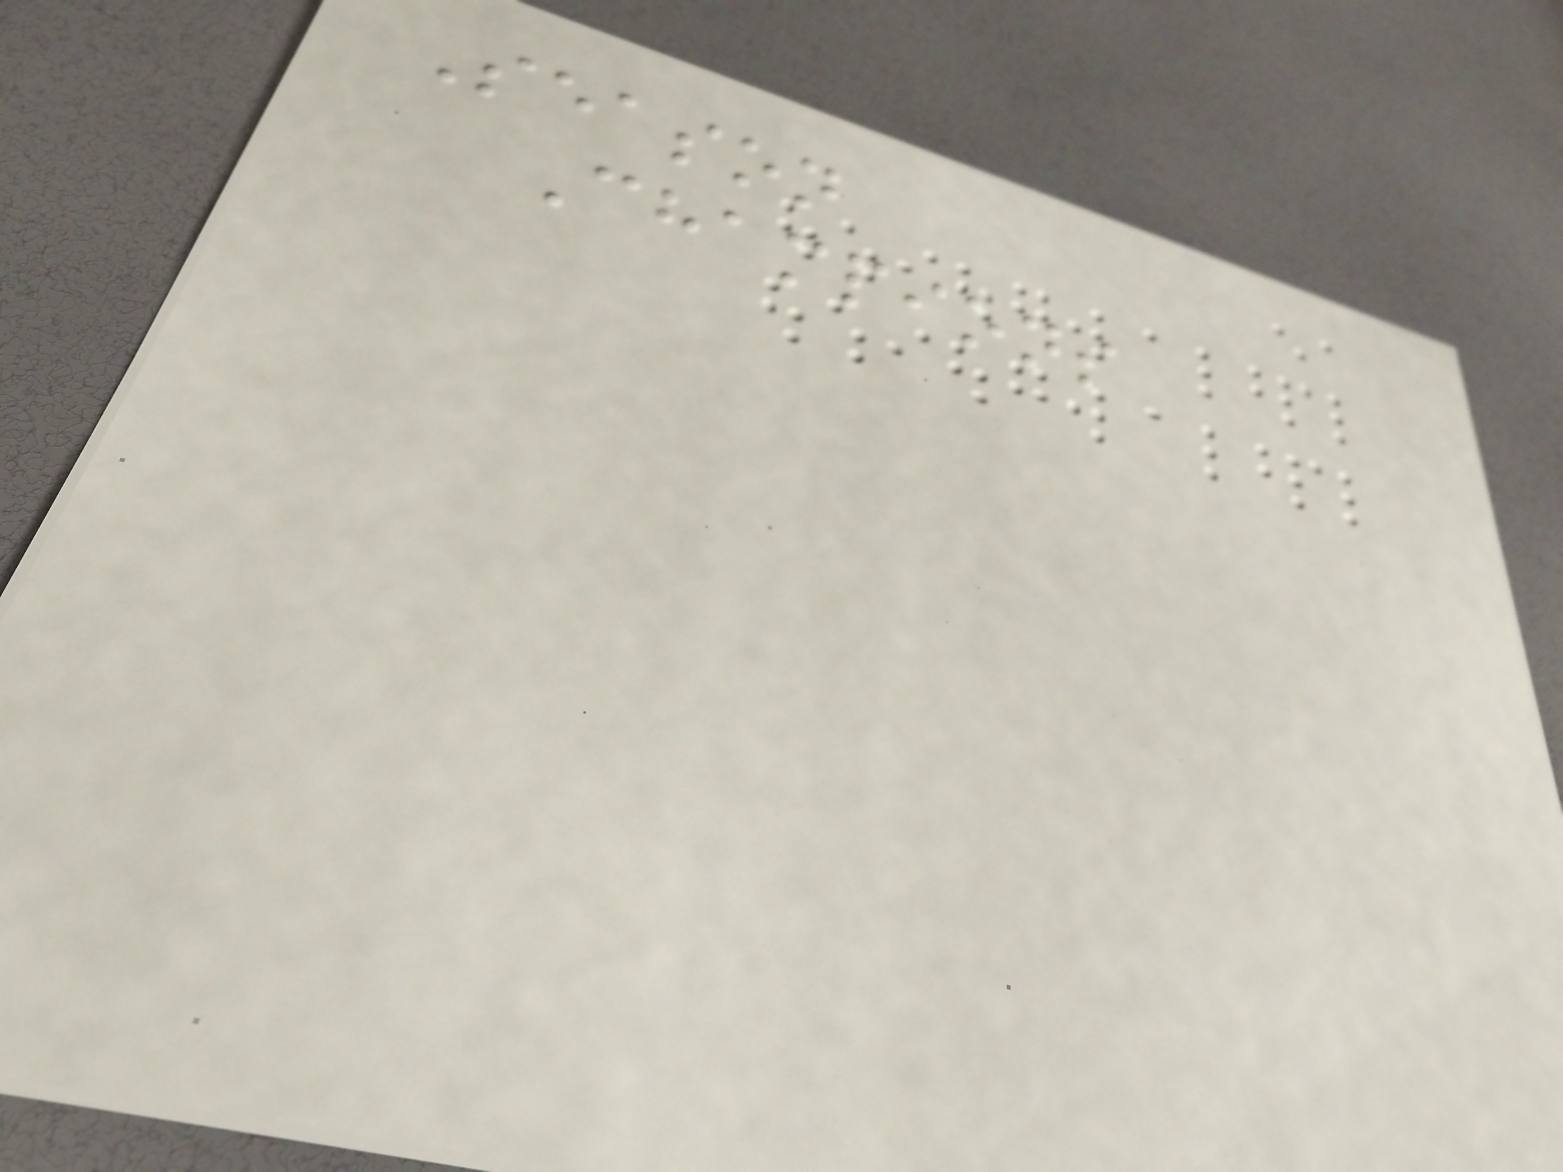Season
Champions
